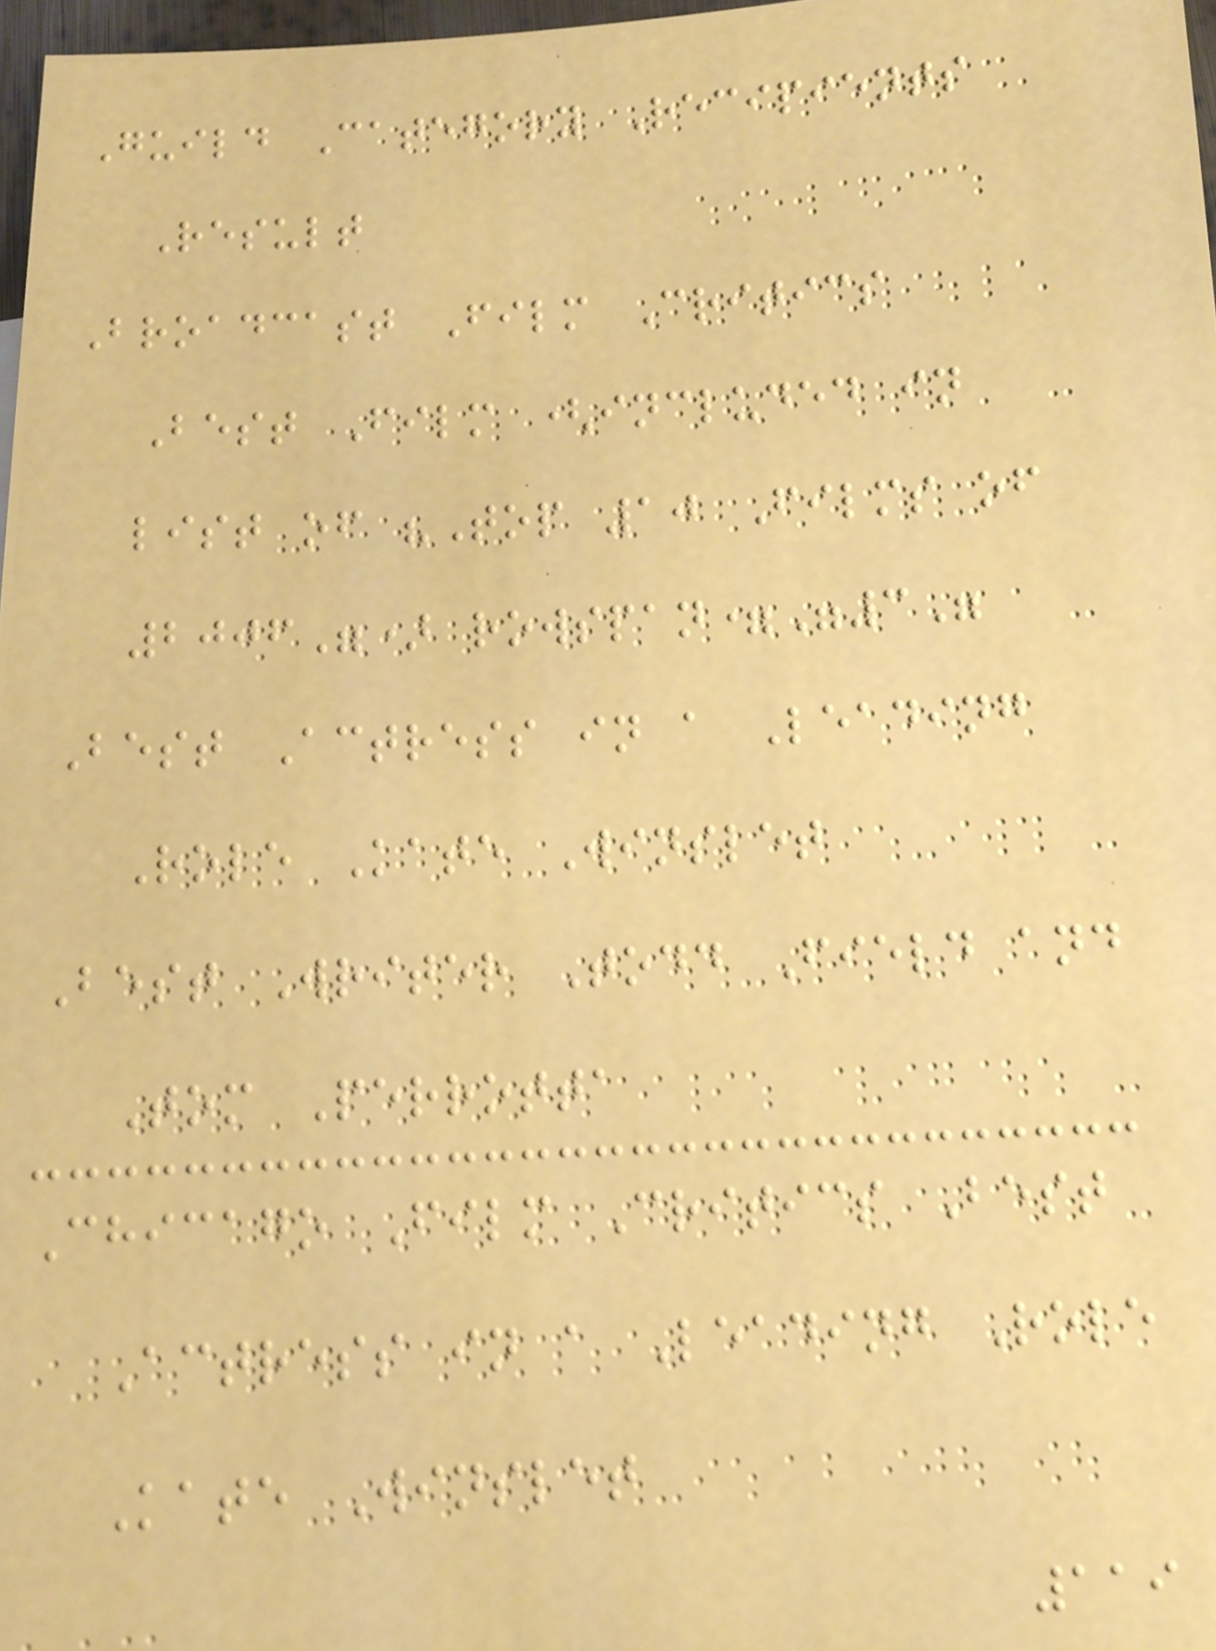Guild Category Recipients
Result
Broadcast Film Critics
Best Film (included in
list of "Top 10 Films of
2006") rowspan="3"
Best Actress in a Leading
Role Kate Winslet
Best Writer Todd Field and
Tom Perrotta
Chicago Film Critics Best
Actress in a Leading Role
Kate Winslet
119
